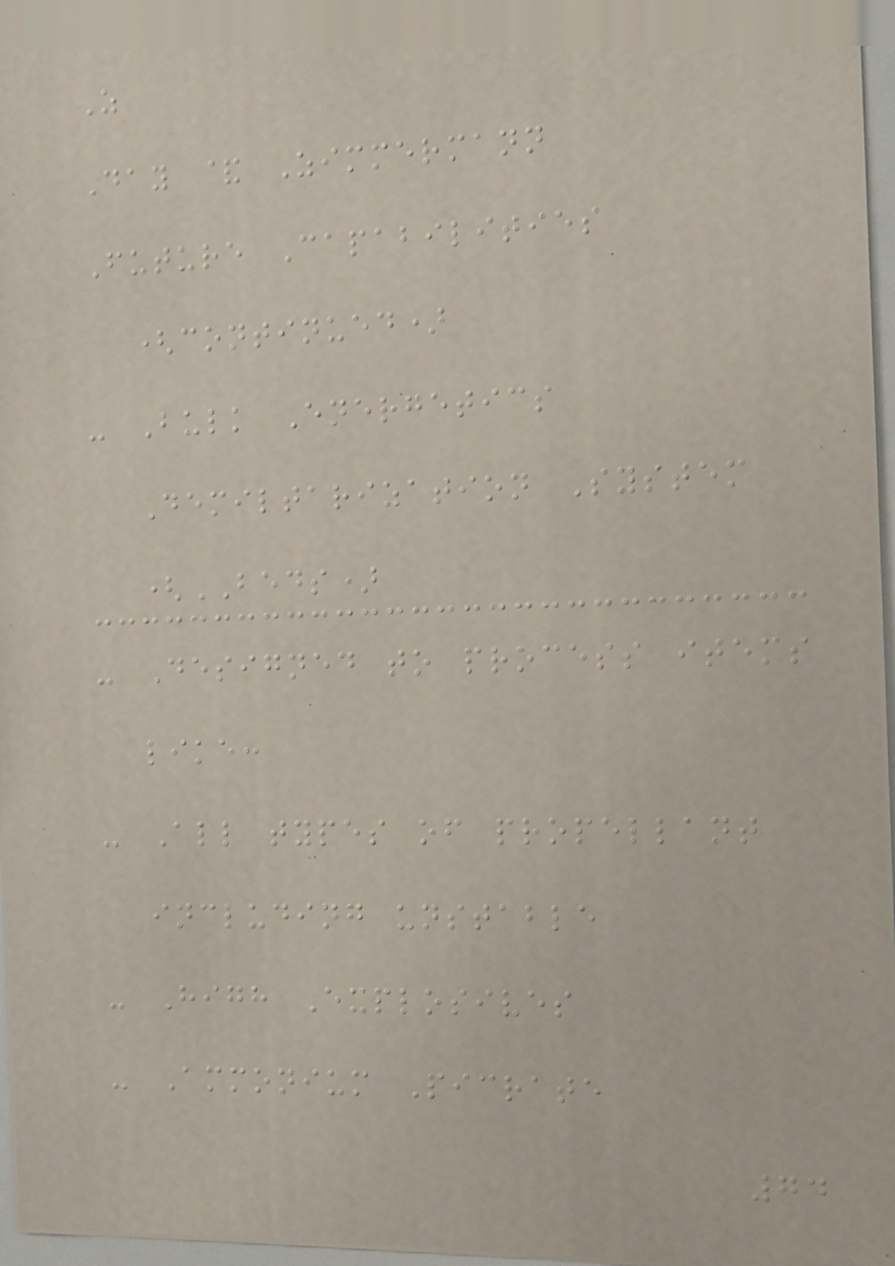Z
Day & Zimmermann
Future Capabilities
(continued)
- Bulk Energetics
Demiltarization System
(BEDS)
- Designed to process items
like:
- All types of propellant
including unstable
- High Explosives
- Ammonium Picrate
74
